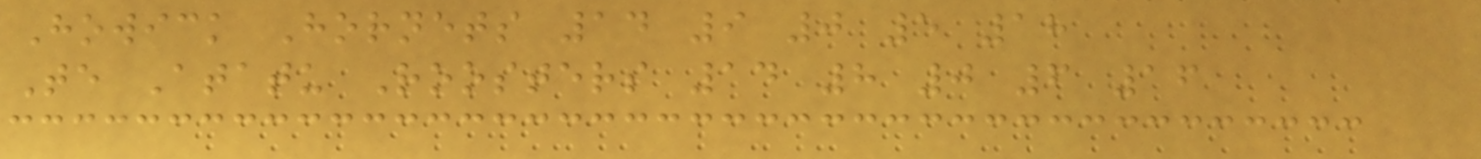Howick Hornets 14 9 0 5 18
Te Atatu Roosters 14 8 0 6 16
